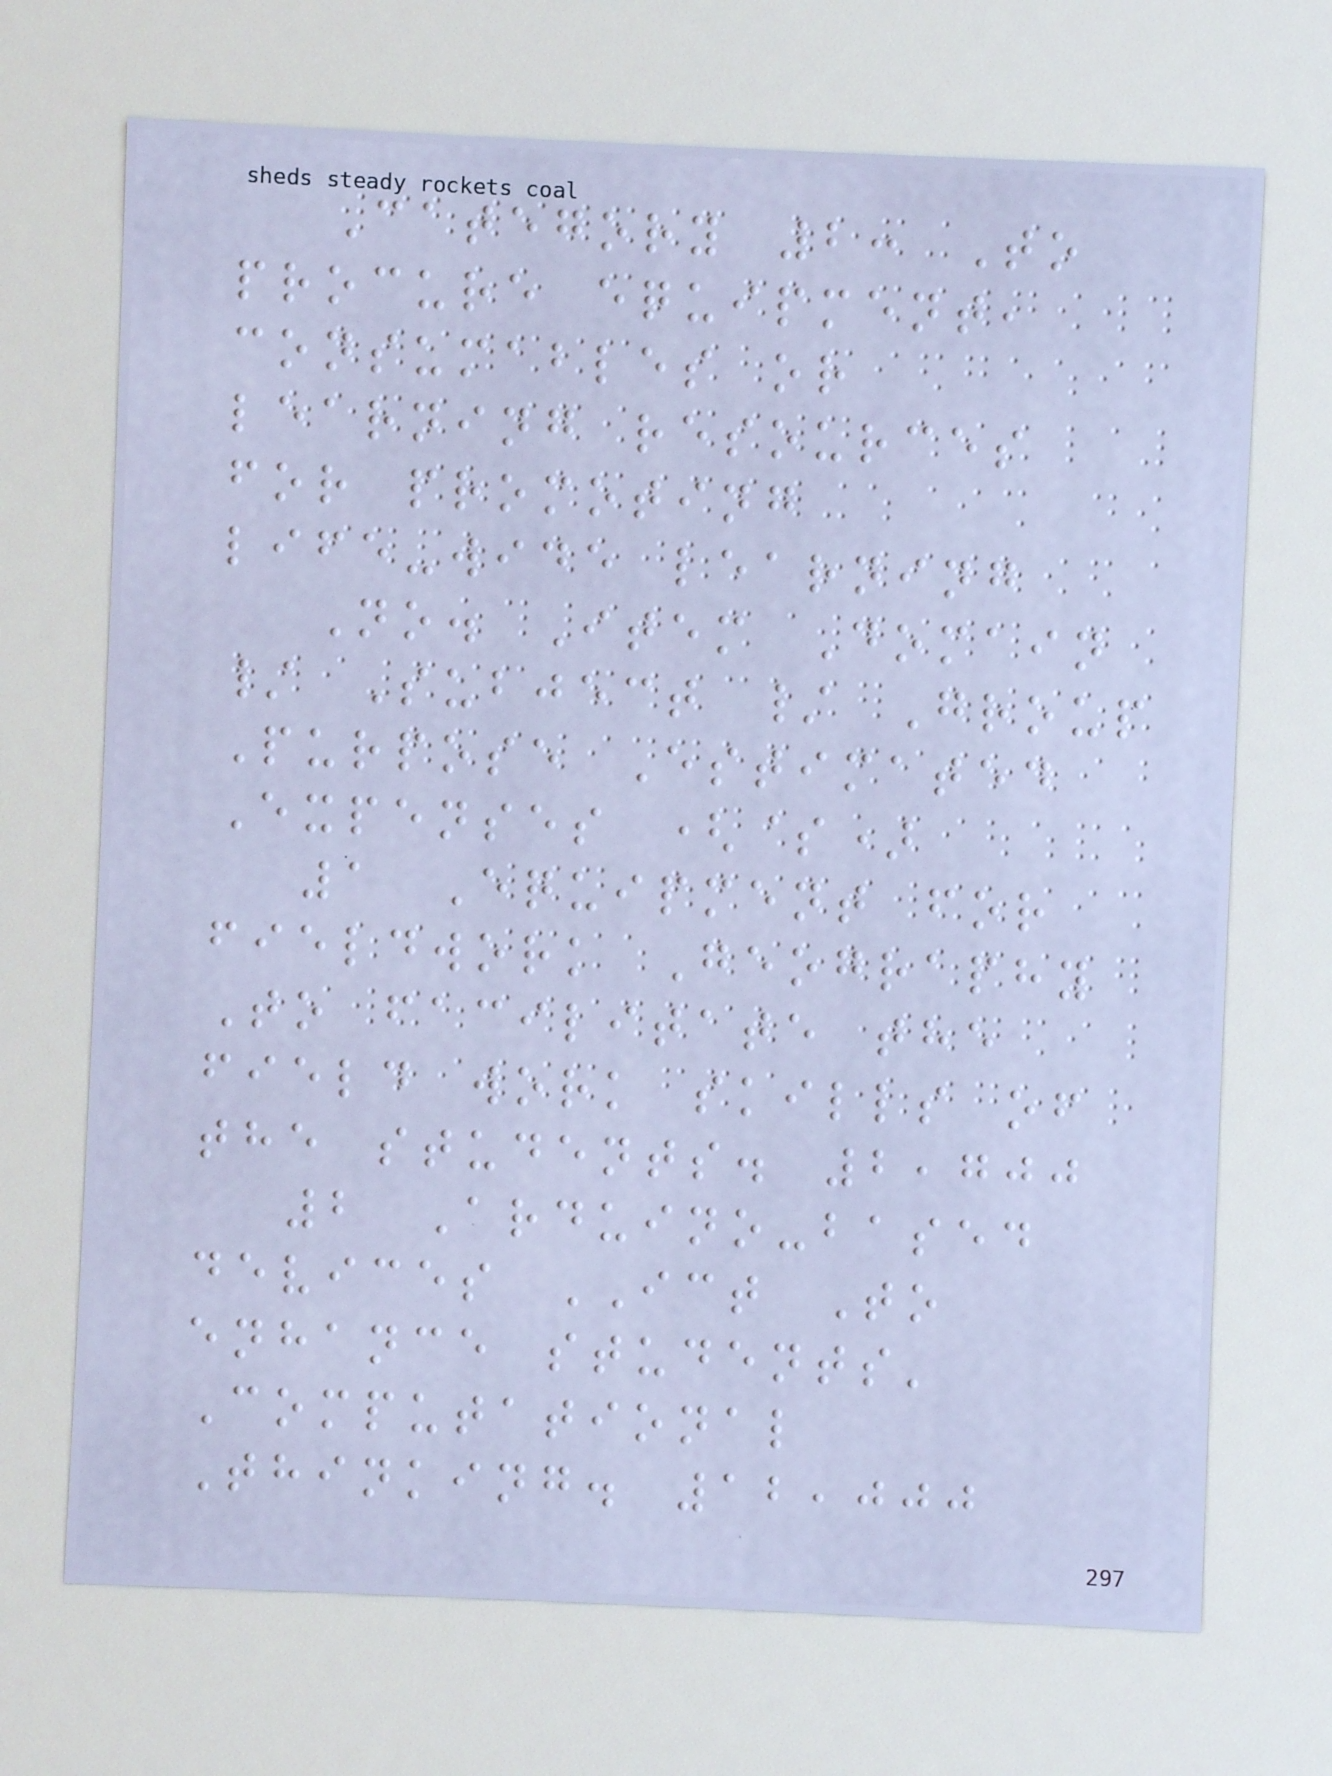Category 2: To
procure equipment,
consumables or
learning resources
for promoting
life-wide learning
No. Item Domain
/ Subject / Group
Purpose Estimated
Expenses ($)
1 Equipment for
fieldwork Geography
To facilitate the
field work skills of
the students. 2,700
2 Arduino-based
devices ICT To
enhance students'
Computational
Thinking. 12,000
